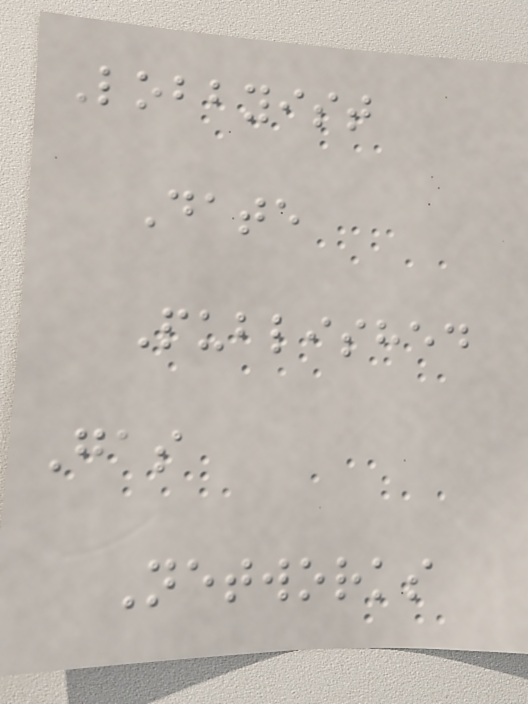Lobbyist
Date
Published
Gas
Networks
